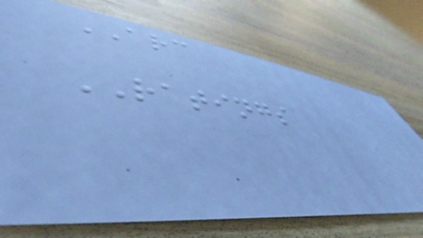ARC
RATINGS
